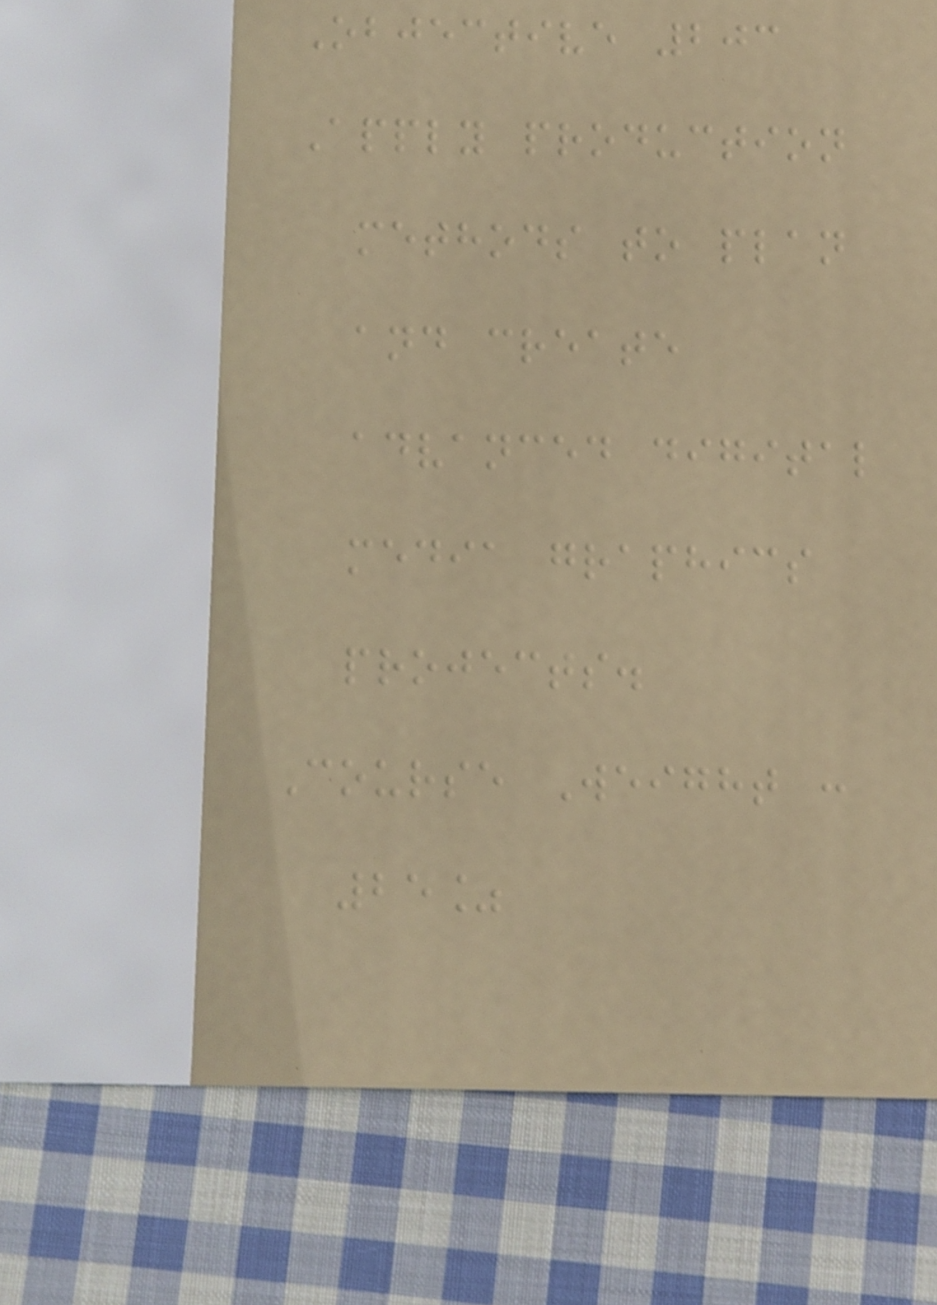Objective 203
Apply production
methods to plan
and create
advanced digital
media graphics
projects.
Course Weight :
25%
